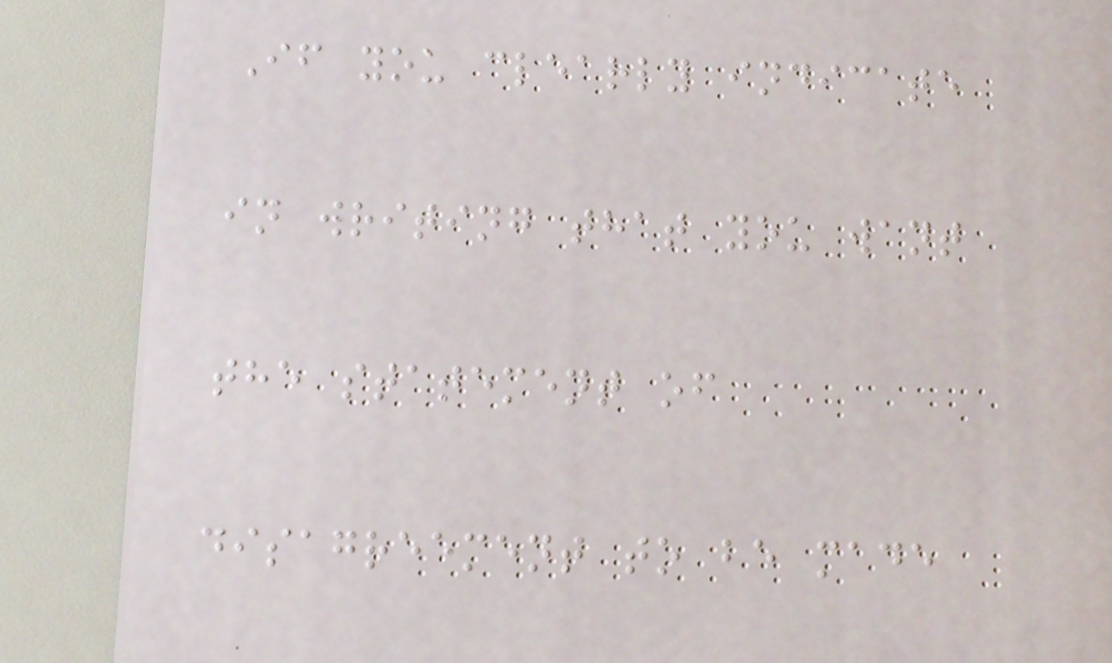If you clearly indicate
in writing that you want
the statement of
disagreement to be made
